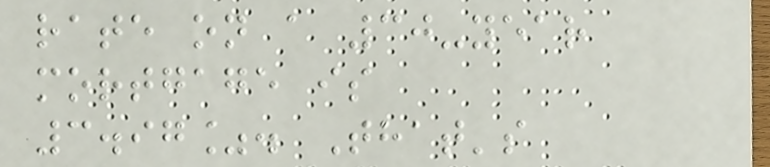rate on a 30-year
mortgage is
3.97%. That's
